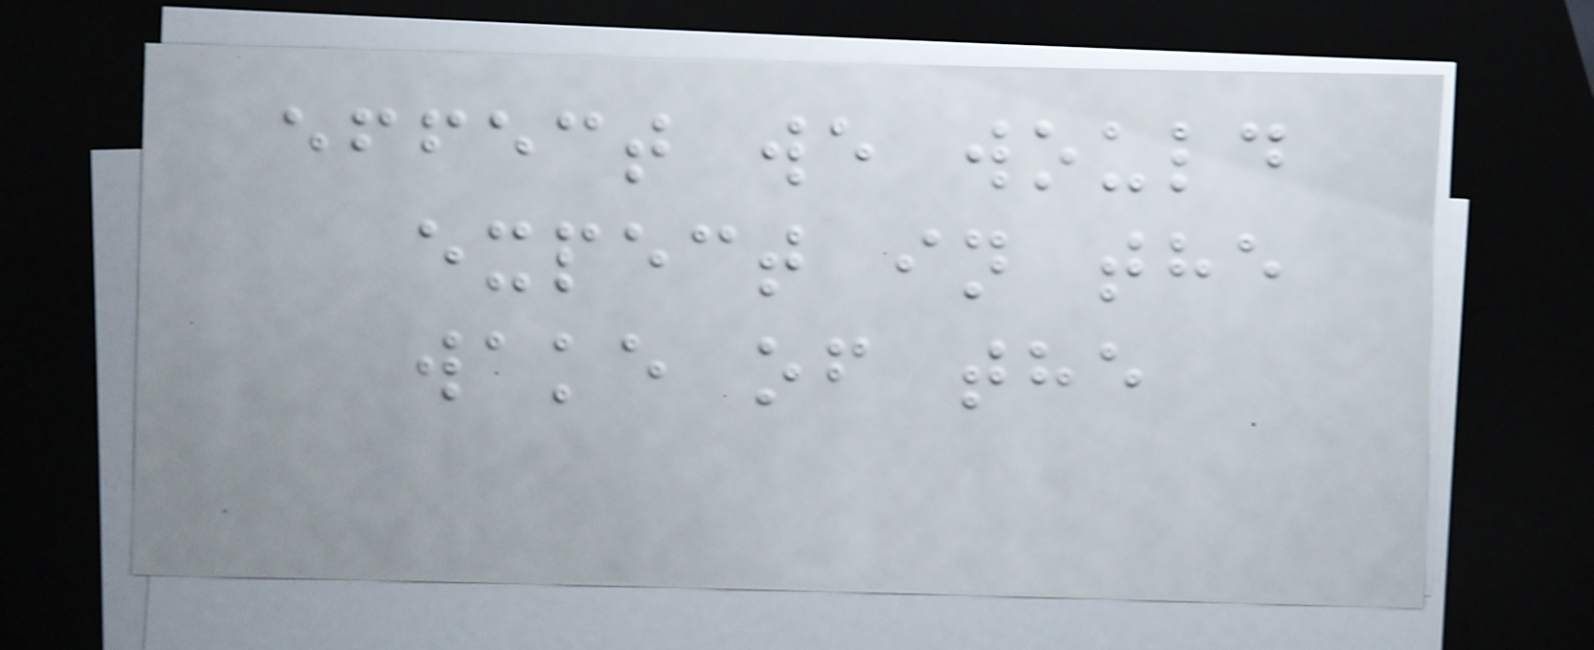effect we would
expect in the
wake of the
